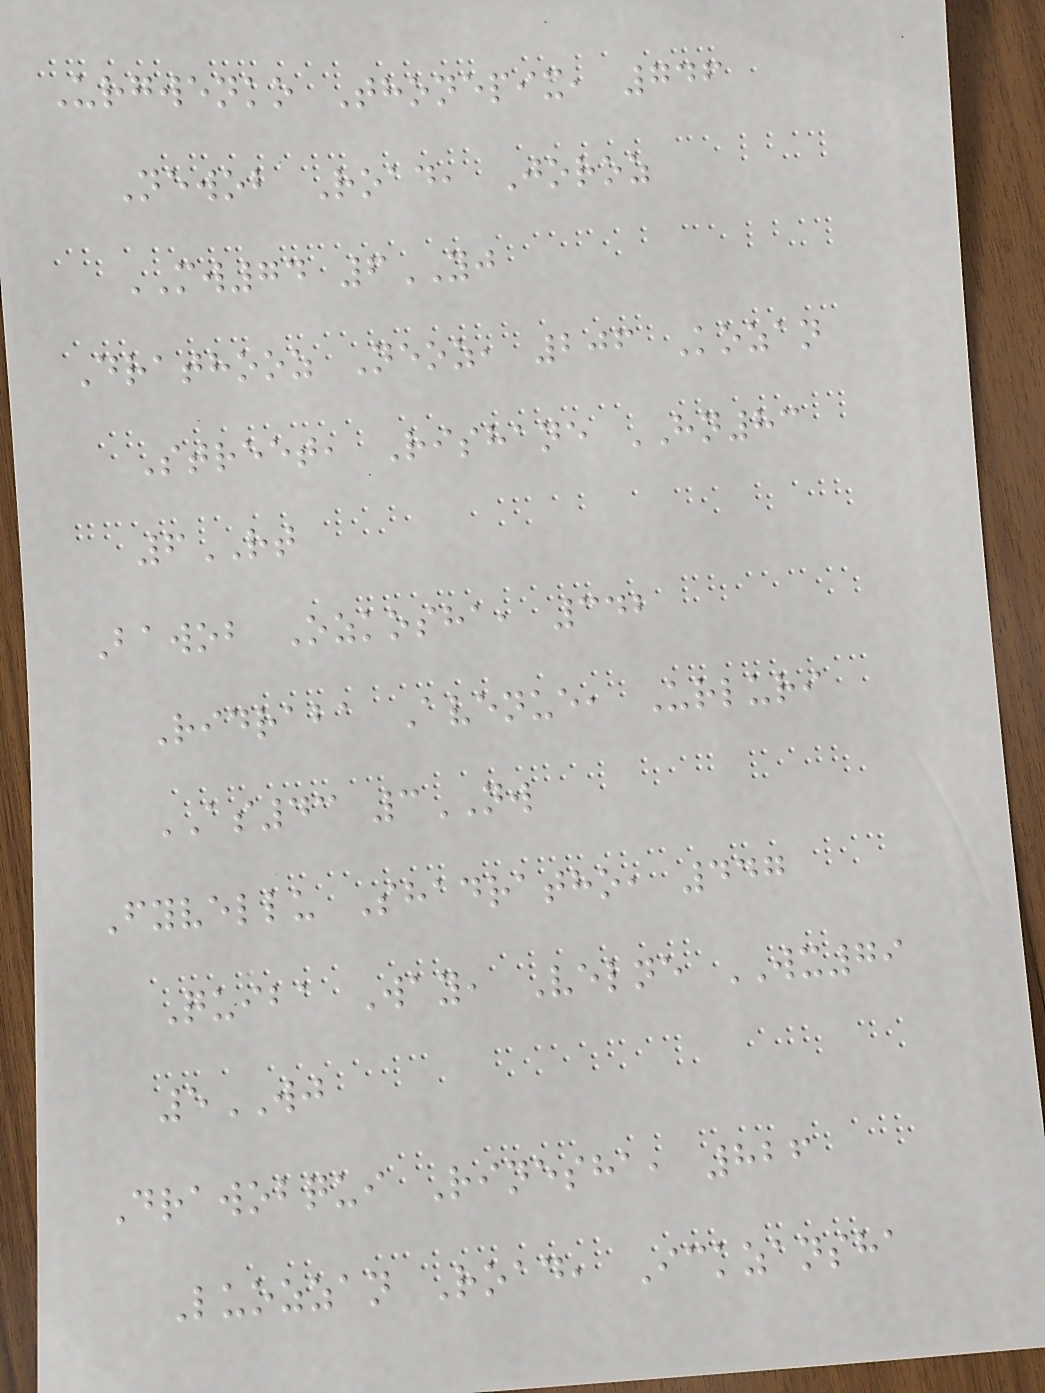Urgwenko Thonepix, 746
Newob Road, Joroz
MW74 6YJ
Drathooz Neoz, 206 Kozan
Street, Rishane HN83
6RT
Bawob Ozkosha, 342
Ridraba Avenue, Urluri
AS43 3NW
Fyvellu Shadratho, 447
Quiba Way, Velne WX79
5WJ
Drawobqui Rinesha, 826
Luozzan Road, Ickzansha
